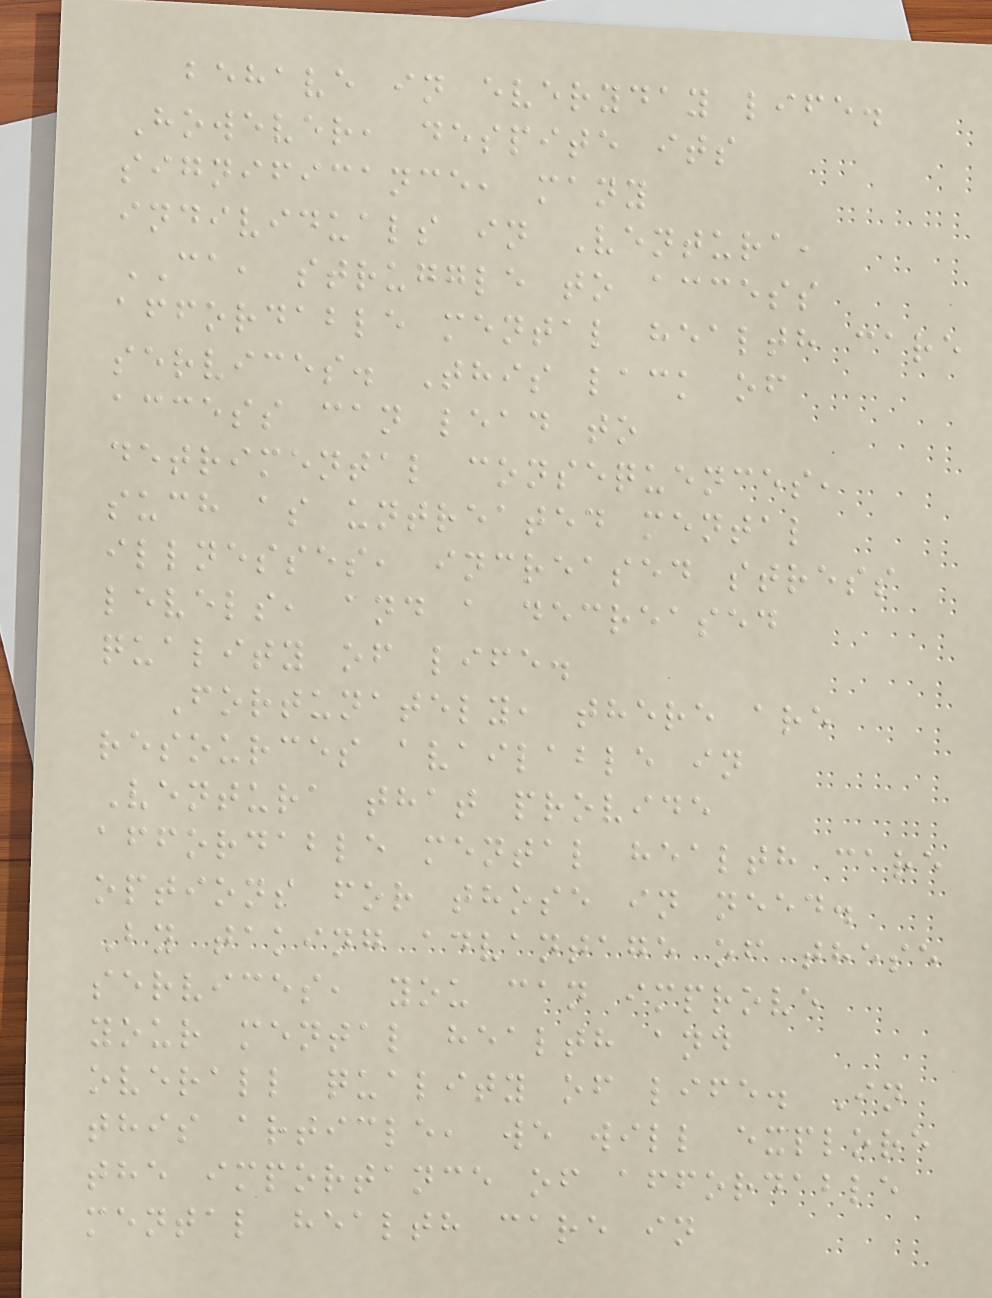behave in everyday life.
However, despite its
significance, many
individuals in Ventura,
CA, struggle to access
affordable mental health care
services. This lack of
access can lead to
detrimental consequences,
such as untreated mental
illnesses, increased stress
levels, and a decreased
quality of life.
Fortunately, there are
resources available in
Ventura that provide
affordable mental health care
options for those in need.
By taking advantage of these
services, you can improve
your mental health and
overall quality of life. In
this article, we will explore
the importance of affordable
mental health care in
